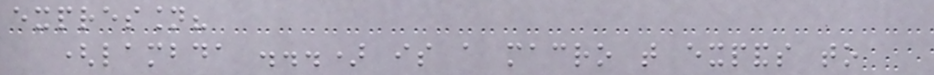expression?
(lambda ...) is a macro that expands to
